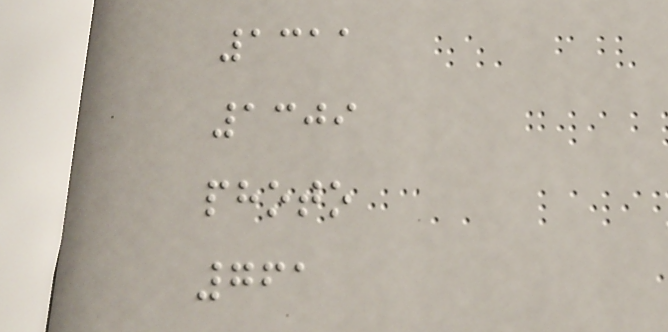1311
1309
photo
761
